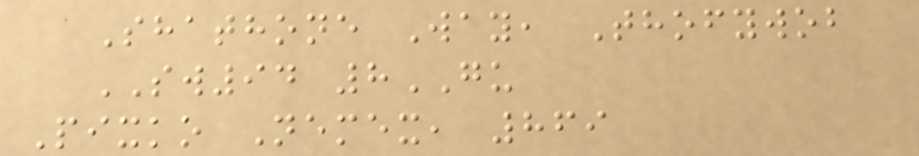Shathone Way, Thofywob
SW94 8GU
Pixko Nemex, 869
